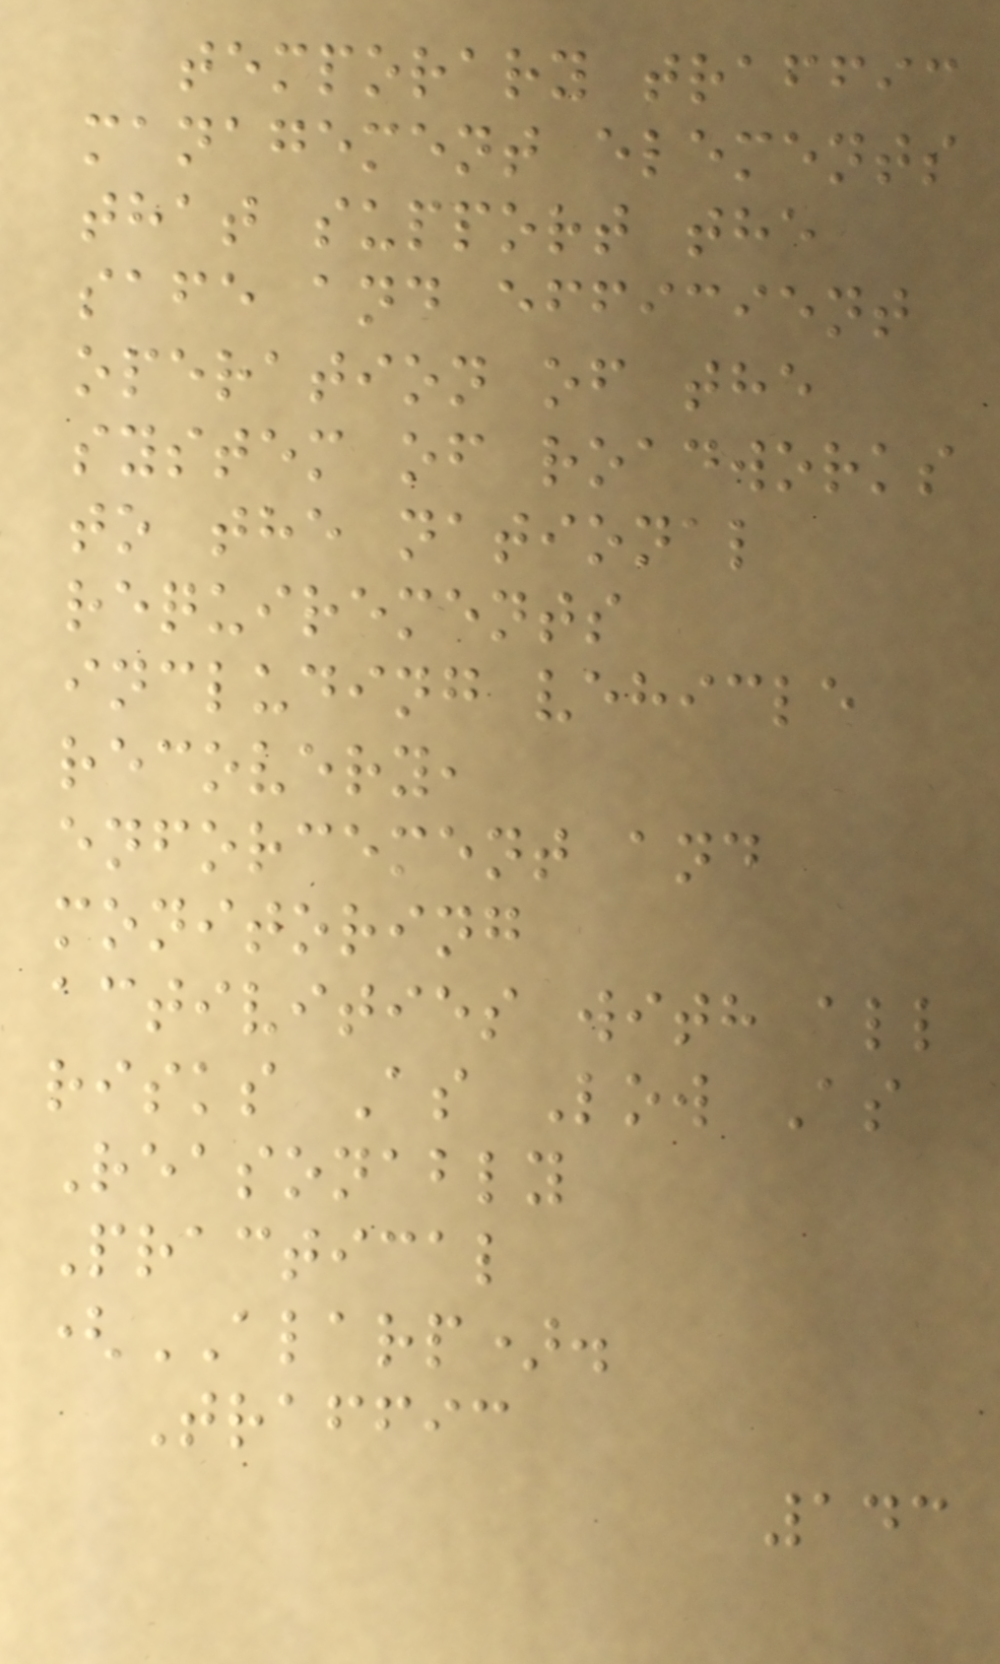temporary traffic
management elements
that support the
safe and efficient
operation of the
system of roadworks
to the national
requirements
including vehicle
recovery,
enforcement and
monitoring
activities with all
risks As Low As
Reasonably
Practical
(ALARP).
Traffic
143
